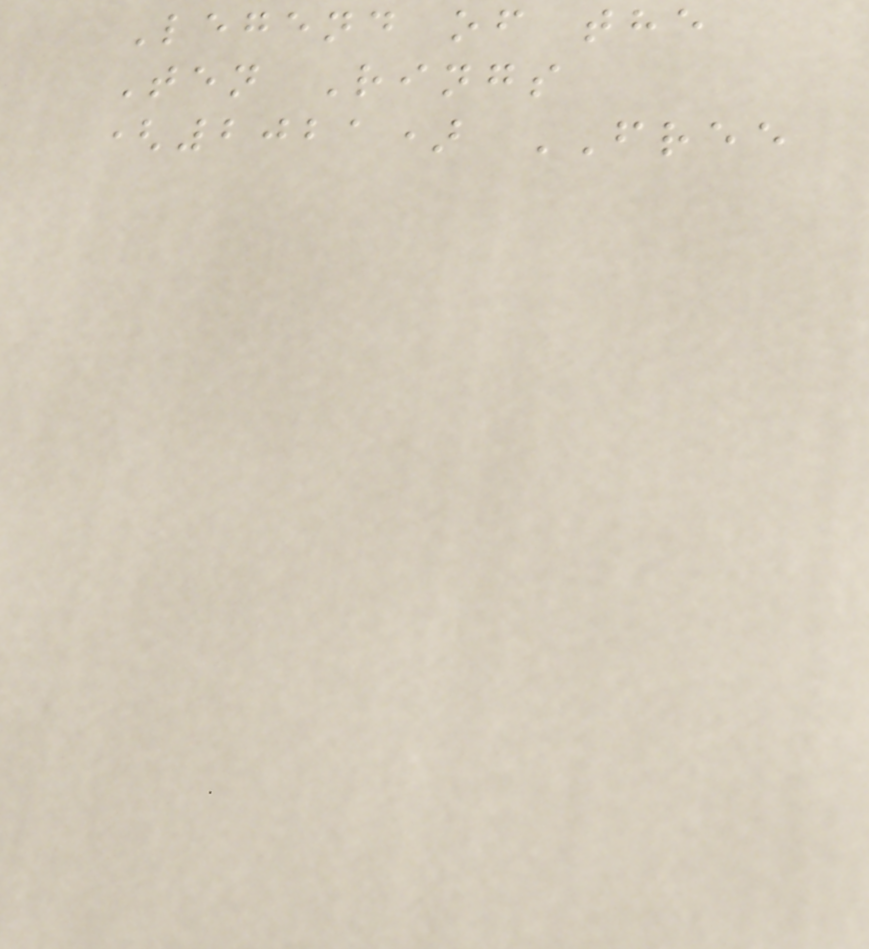Legend of the
Ten Rings
(2021) FREE
